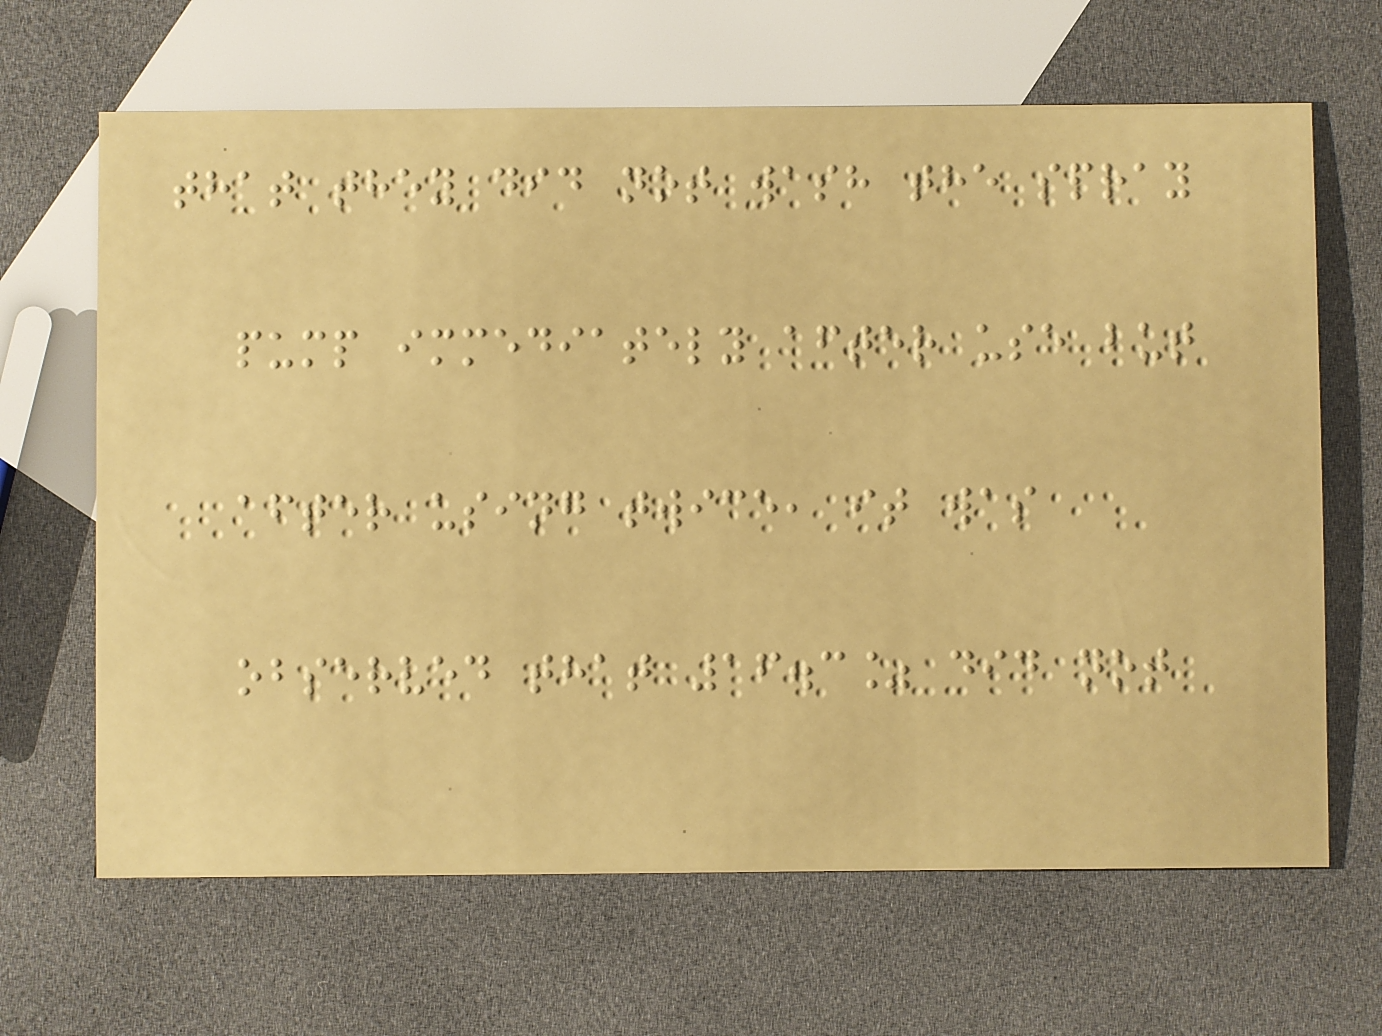that they did not wash the spray
pump immediately after use but
after using twice, it was
observed that 16.3% did not
